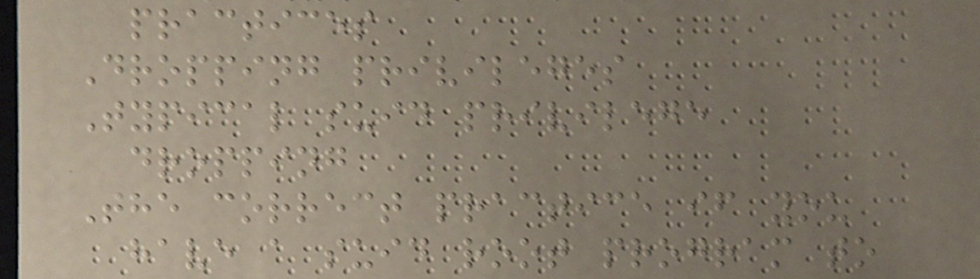practices
Dropping privileges
Typical suid privilege
dropping
The correct practice if you
have a suid root program to
